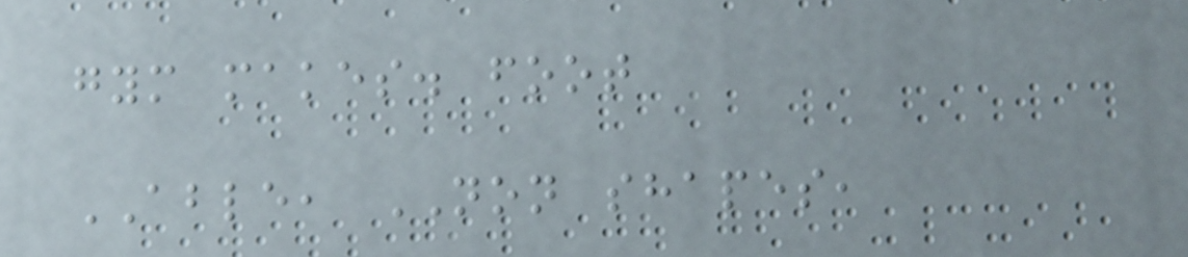gym makes. foot
ABLE, NON shapes,
